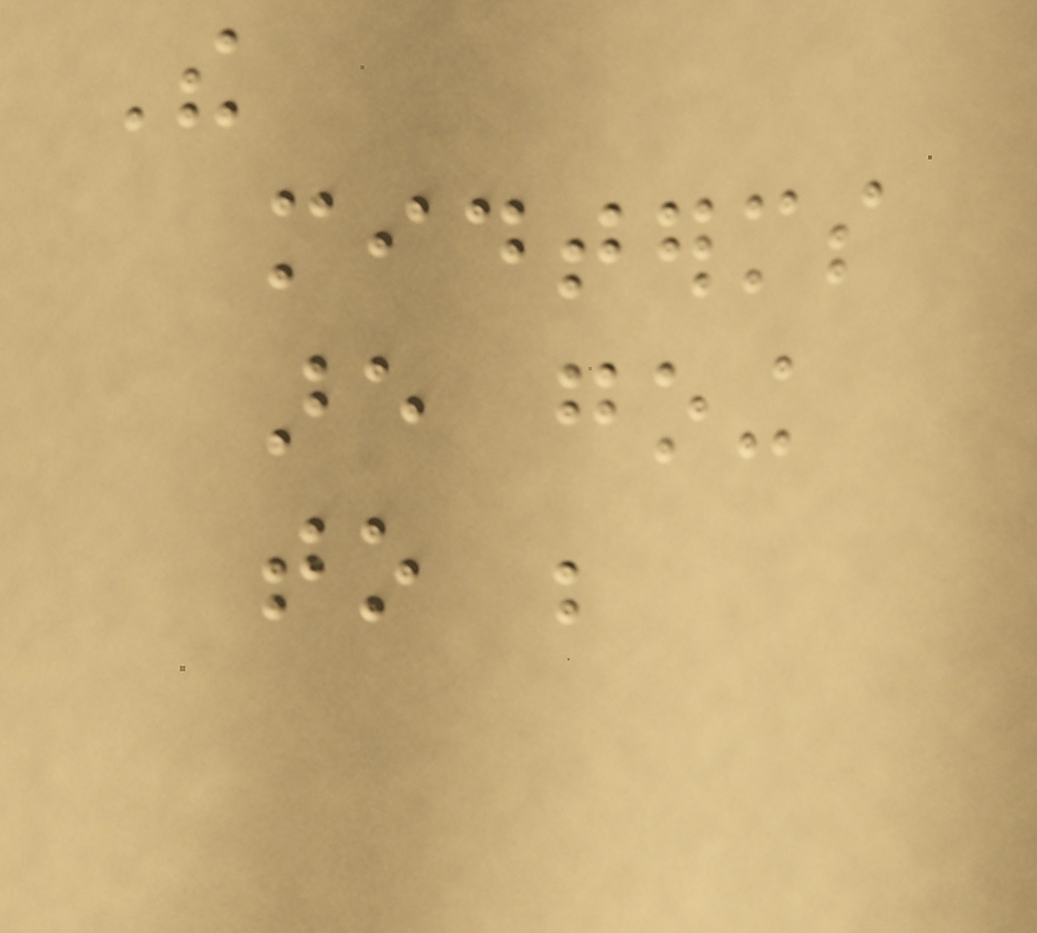The
midterms
are going
to be
